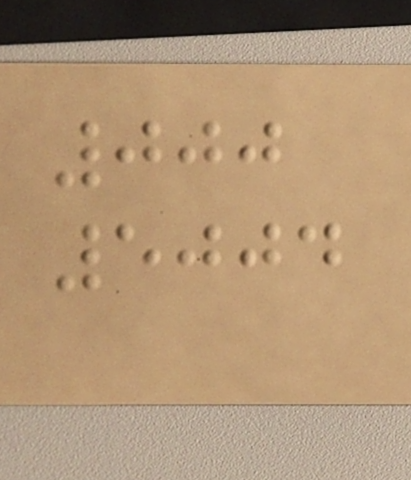000
5004
